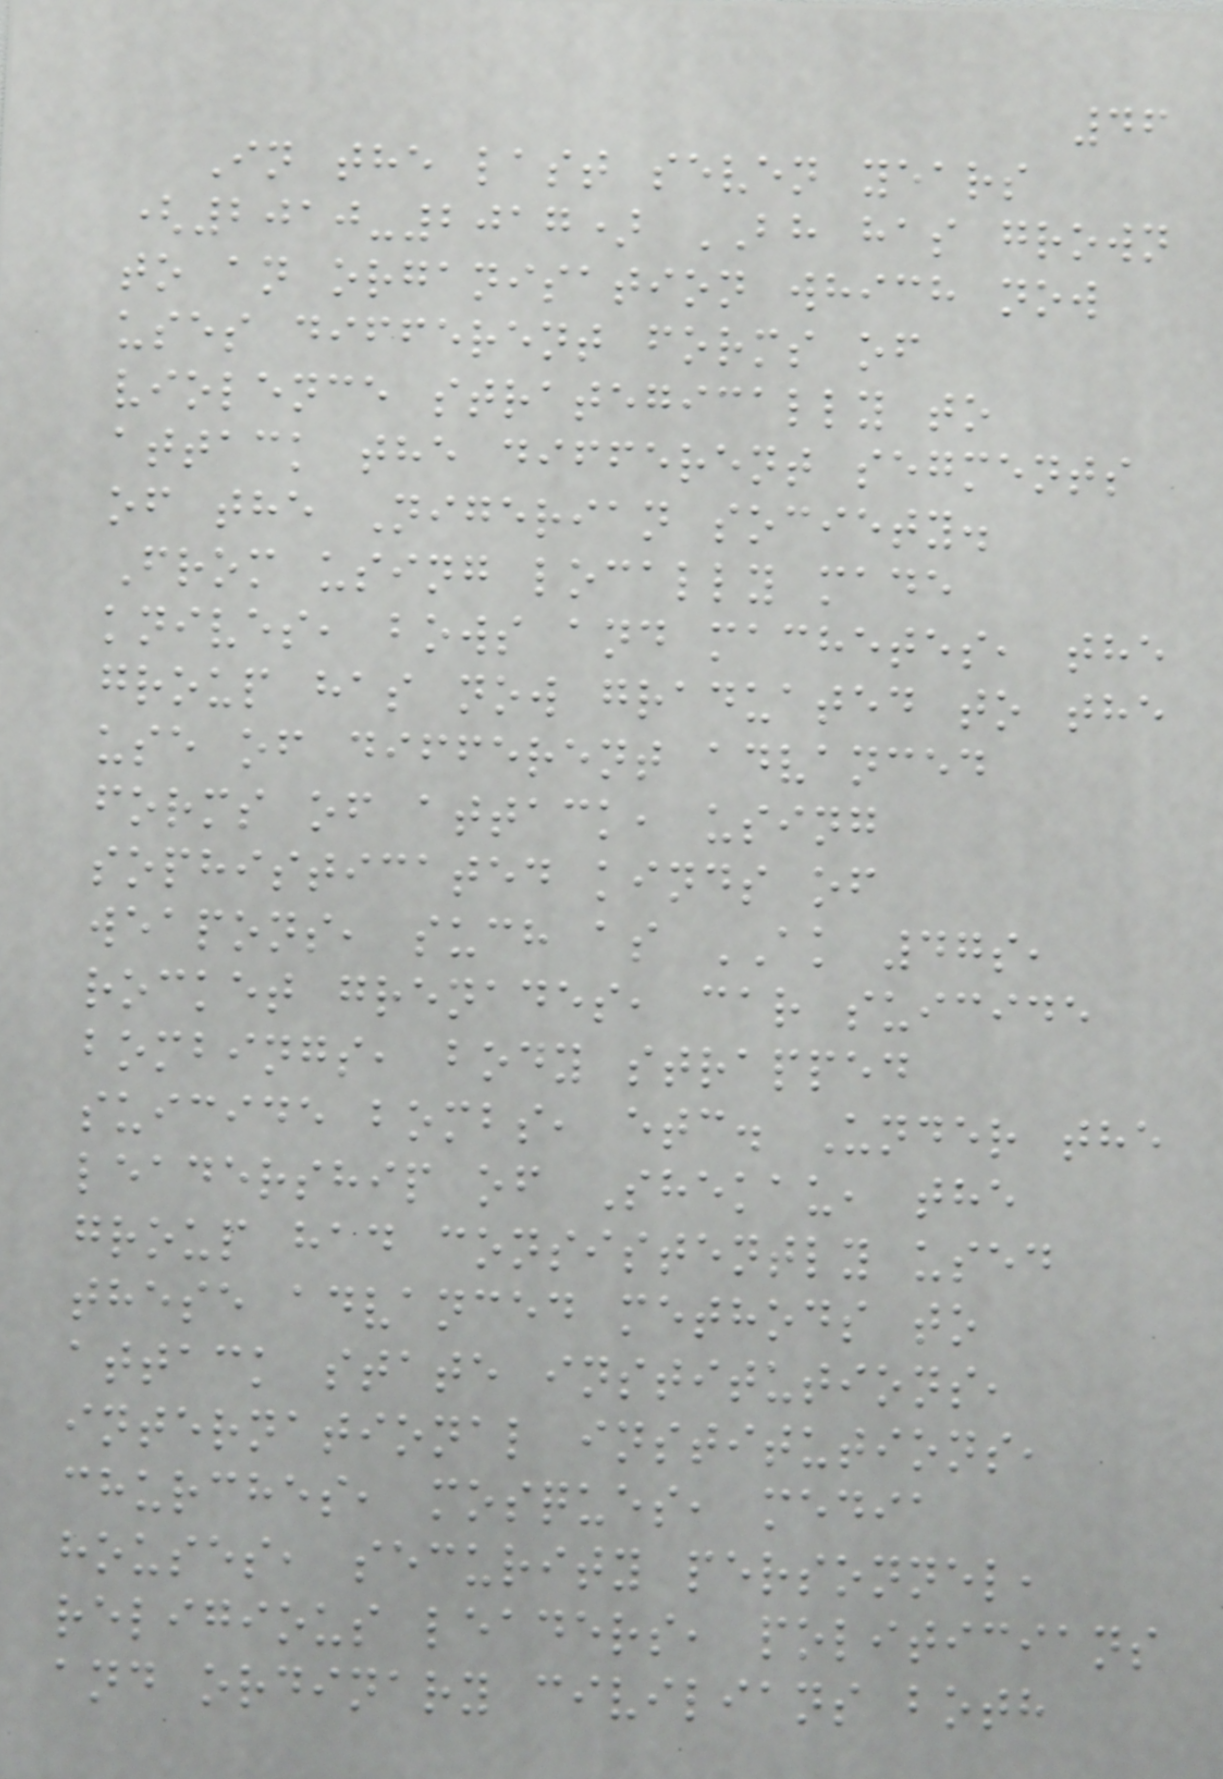46
In the last seven years
(2010-2017) BH has grown
to an organisation which now
uses different forms of
violence strategically to
attack the different segments
of the Nigerian society.
From using locally made
knives, bows and machetes, the
group has now graduated to the
use of different advanced
forms of attack, using
sophisticated kinds of
weapons, such as AK 47s,
rocket grenades, car suicide
bombings, body strapped
suicide bombs, etc. Under the
leadership of Shekau, the
group had consistently used
these advanced methods to
attack state institutions,
international institutions,
churches, mosques, media
houses, security personnel,
religious leaders, politicians
and ordinary civilians both
